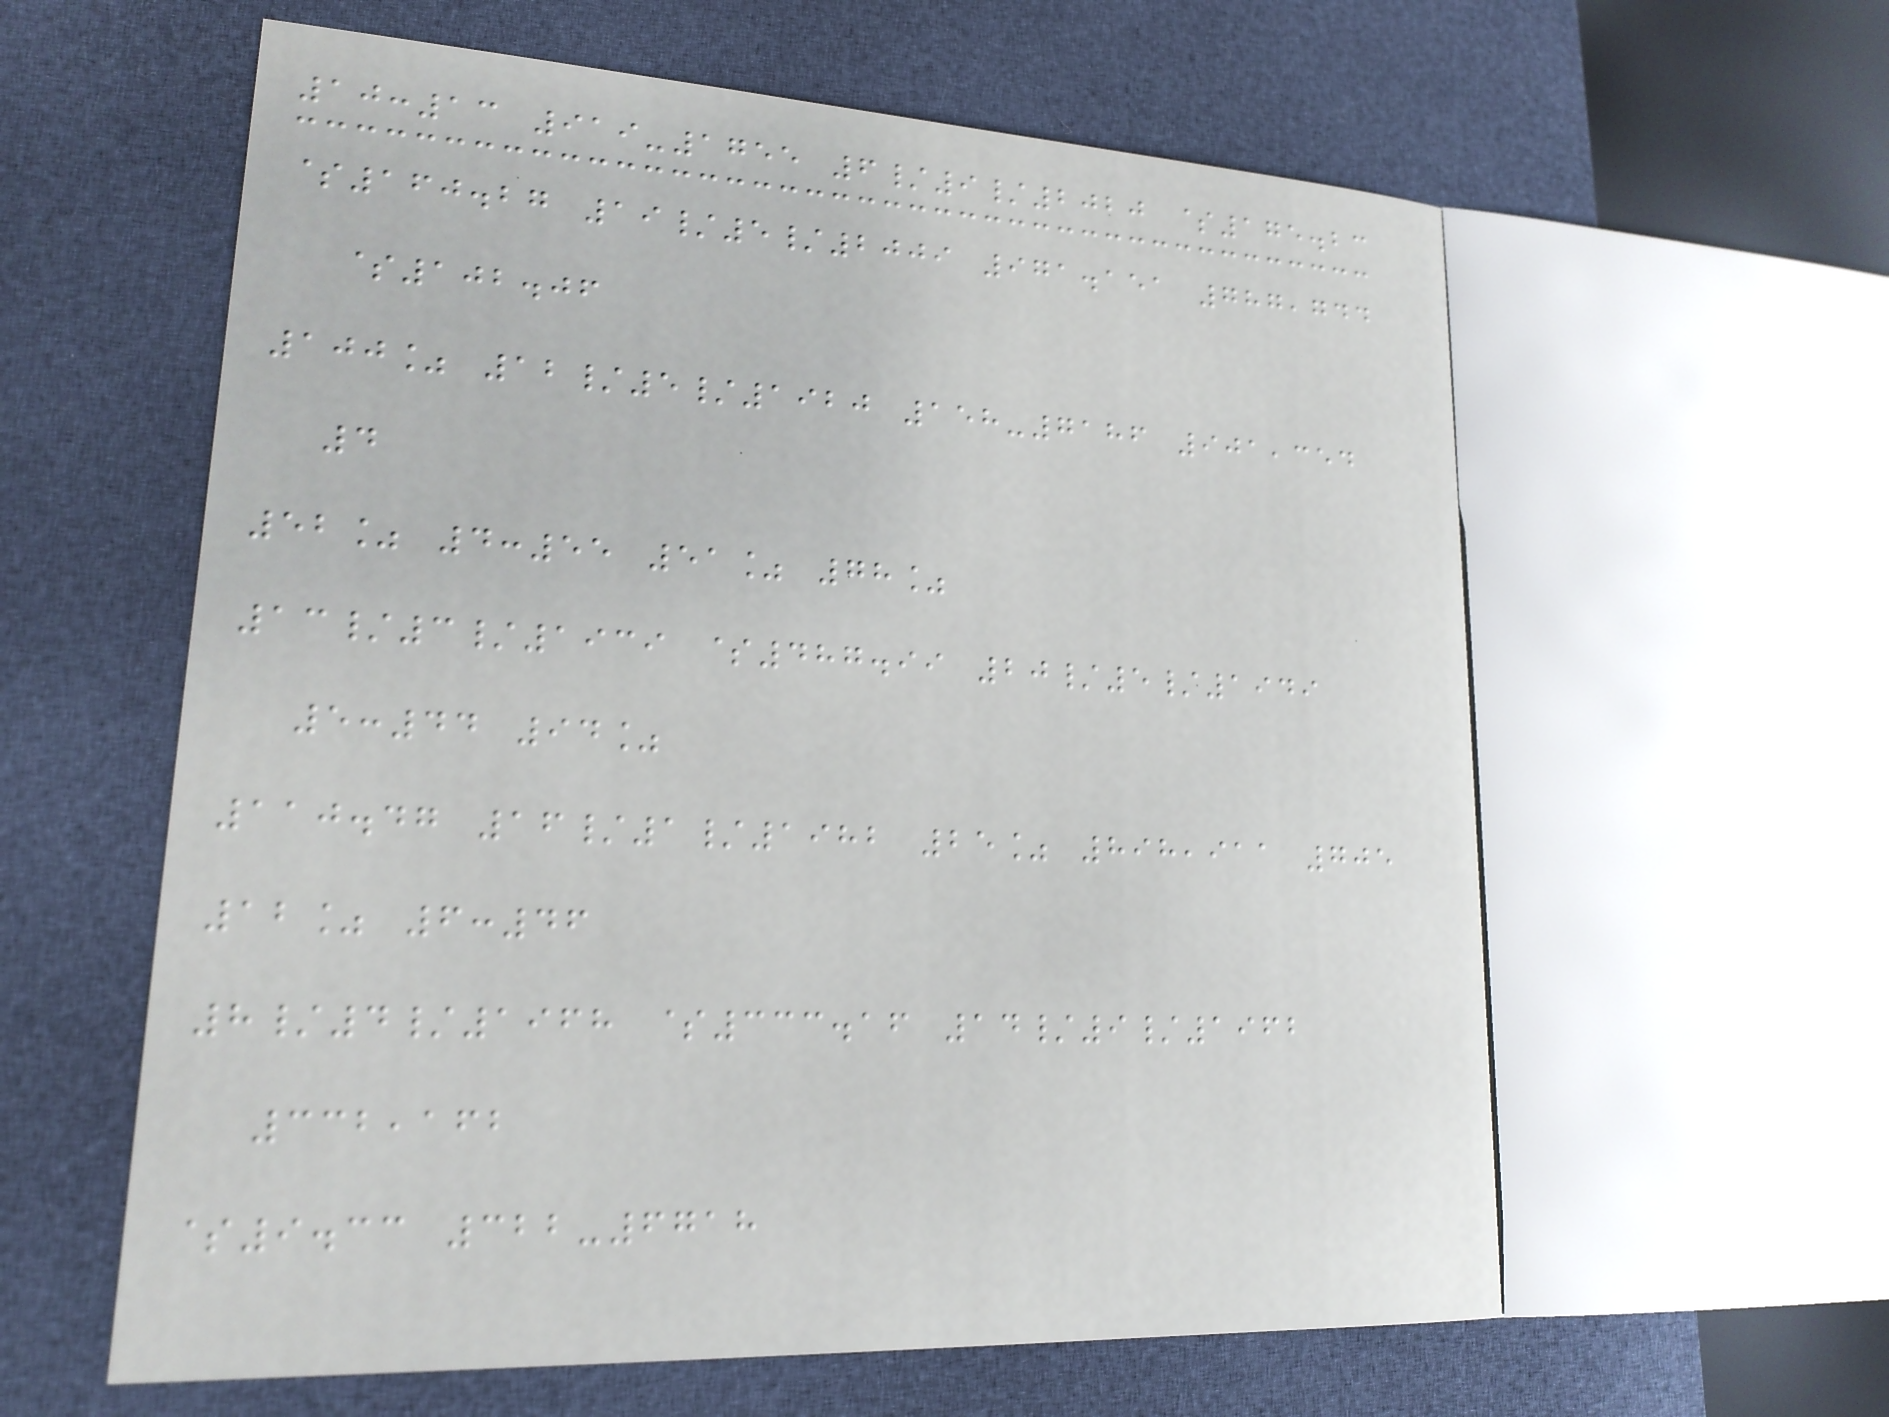10:13 919-1755 6/9/2020 $175.23
$160.27 19/5/2009 971.151 787,744
$102.06
100% 12/5/1920 158-7186 901,354
4
52% 4:55 51% 78%
13/3/1939 $487.99 20/5/1949
5:44 94%
110.47 16/1/1982 25% 898,911 705
12% 6:46
8/4/1968 $333.16 14/9/1962
332,162
$9.33 322-6718
